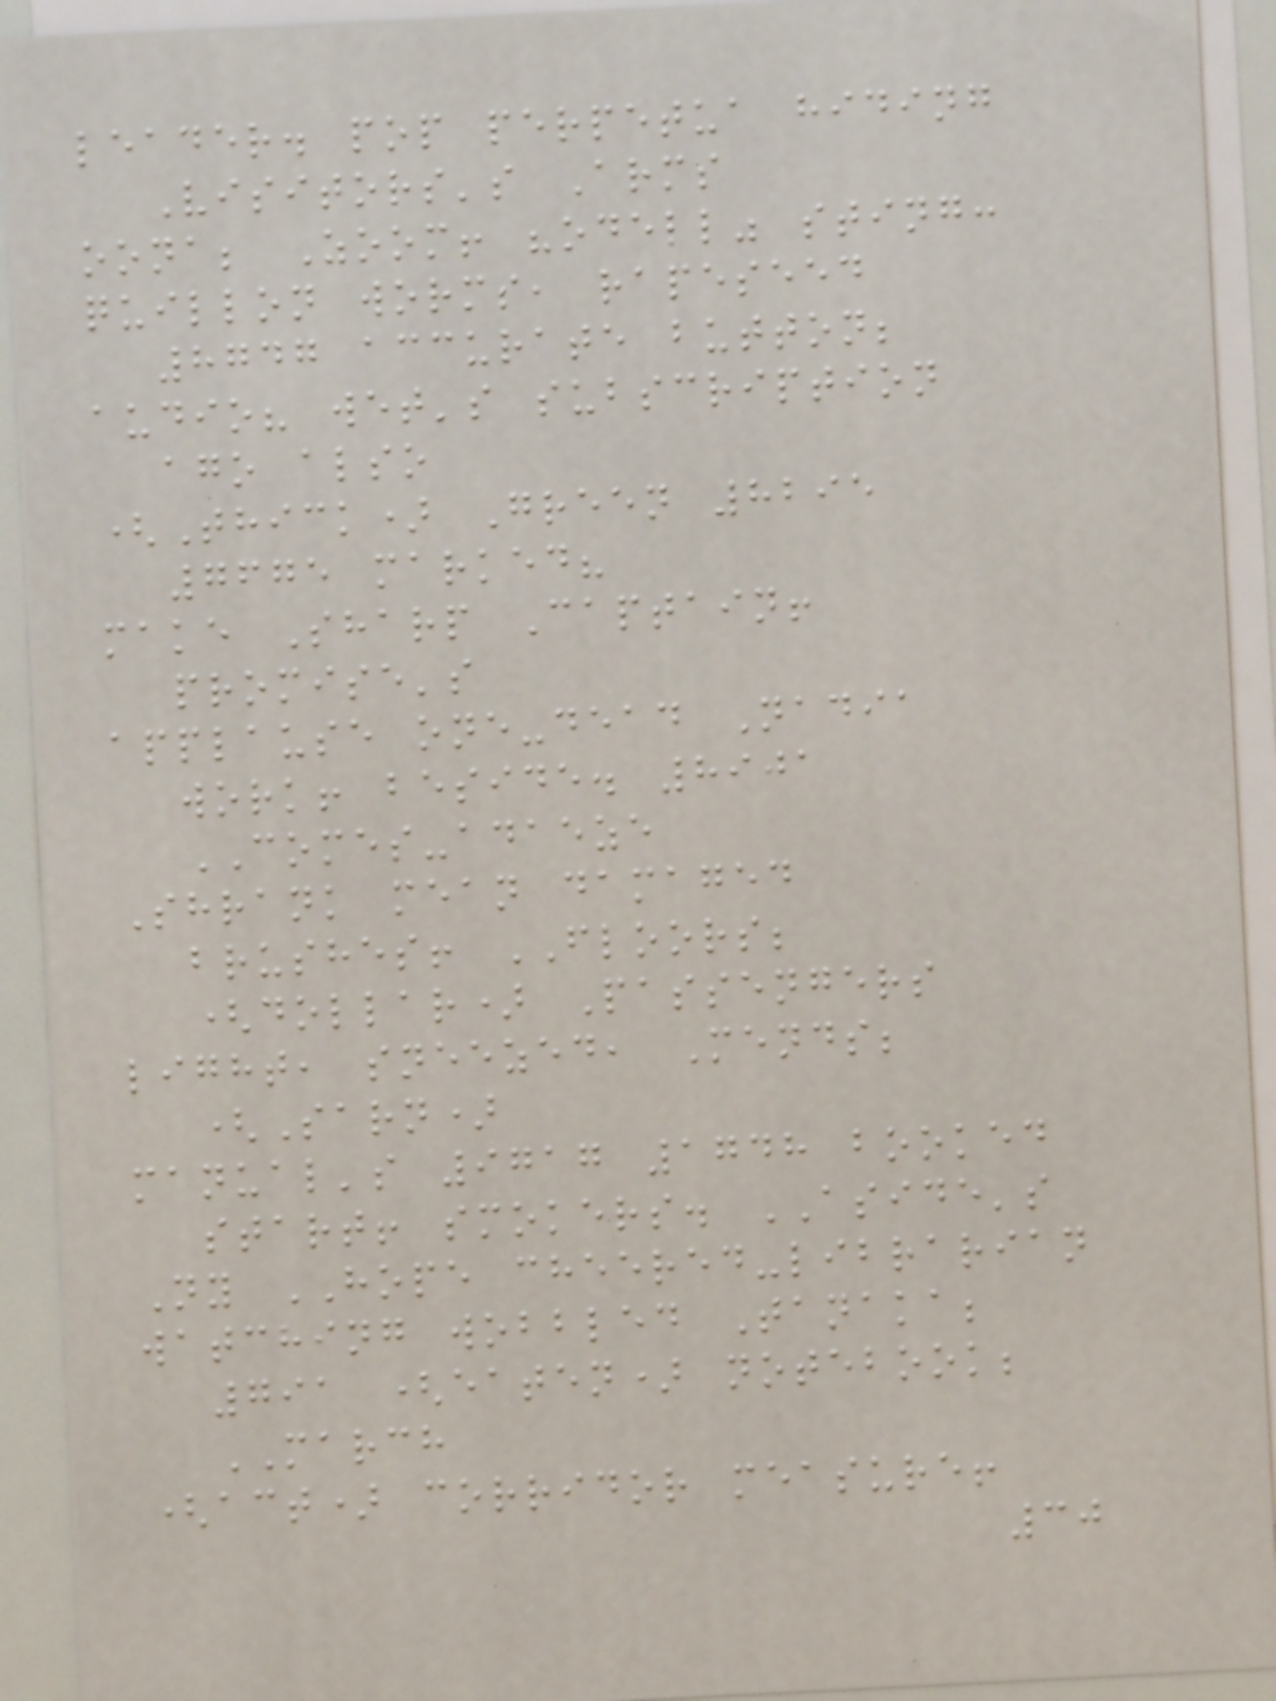leader. pop perpetua hiding
Visitors's Arms
oona; Zoom! "odell" sting:
quillon worms, rapeseed
8747 accurate button;
audio? wet's subscription
ago also
(Thick) Green 8295
7675 marked?
make Sharp Captain!
promise's
applause one-dead Nadia
work! beside. 8901
COMES-adaeze
Shrank mean damaged
brushes! FLOORS;
(dollar) Passengers
light, sneezed, Mends;
(Sarn)
manual's 9717 1748 booked
start! smokers. ASIDE's
Ny HOPE cheered-librarian
watching wobbled Tanaka;
791 (eaten) notebook;
MARCH
(act) corridor measure!
30
